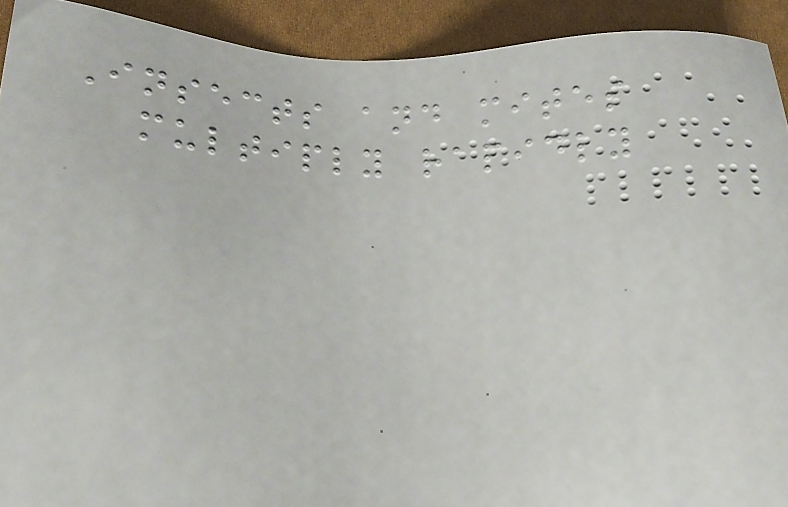Insects and mites
multiply rapidly
